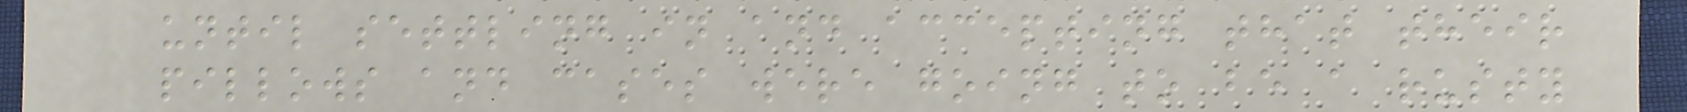until settling in and accepting that their
pillows and cases were going to be a rusty
